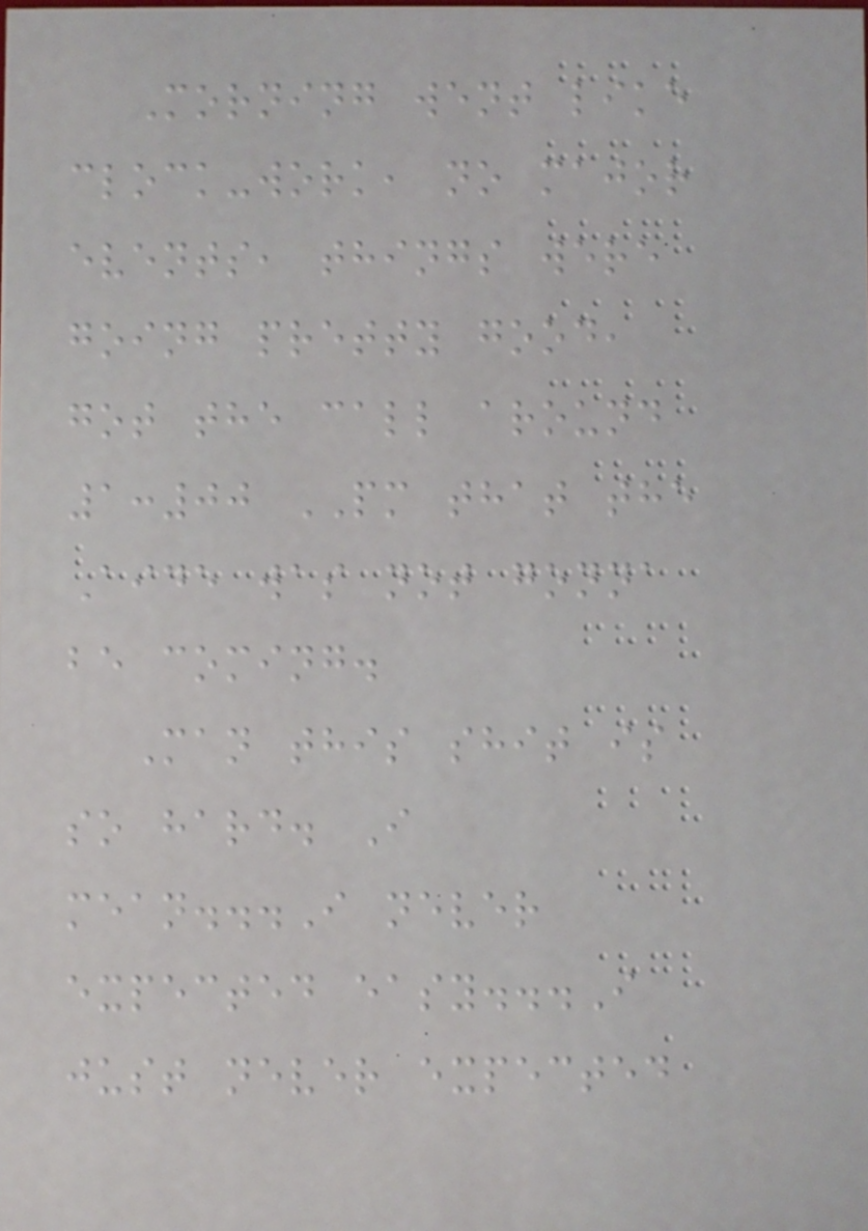Morning went like
clock-work, no major
events, things were
going pretty good,
got the call around
1:00 PM that the
Aide was not gonna
be coming.
Man this shit is
so hard. I
mean...I never
expected easy...I
just never expected
